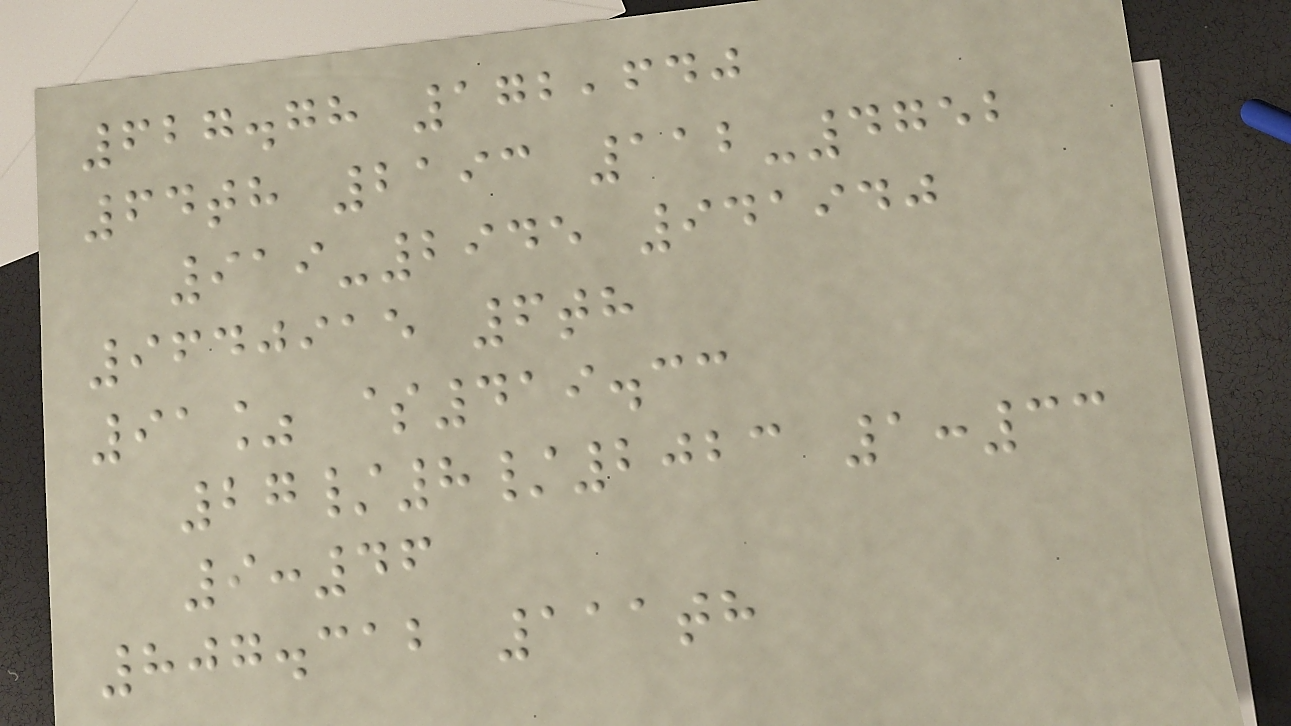627.78 172,640
64th 2193 112-4752
919-2945 941940
9640915 6th
91% $419.33
27/8/2023 1:33
9:46
807.312 111th
